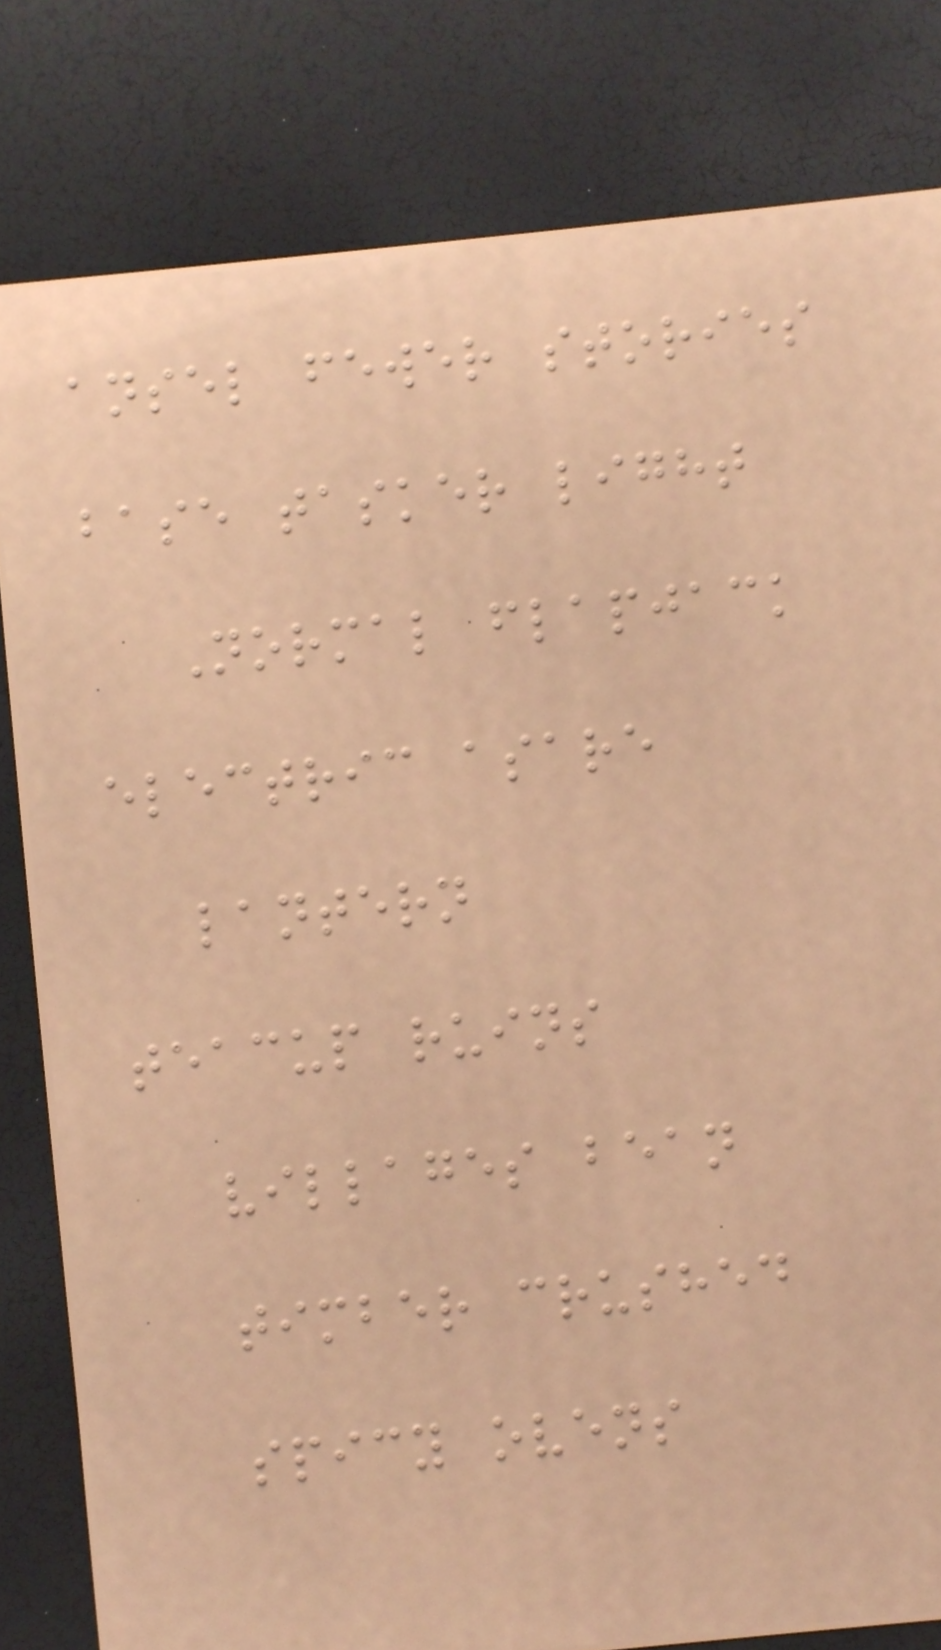ansel fewer stories
base tasker light
Normal flapjack
electric asare
lantern
teacup ruins
villages bean
timber crushed
spicy ovens
